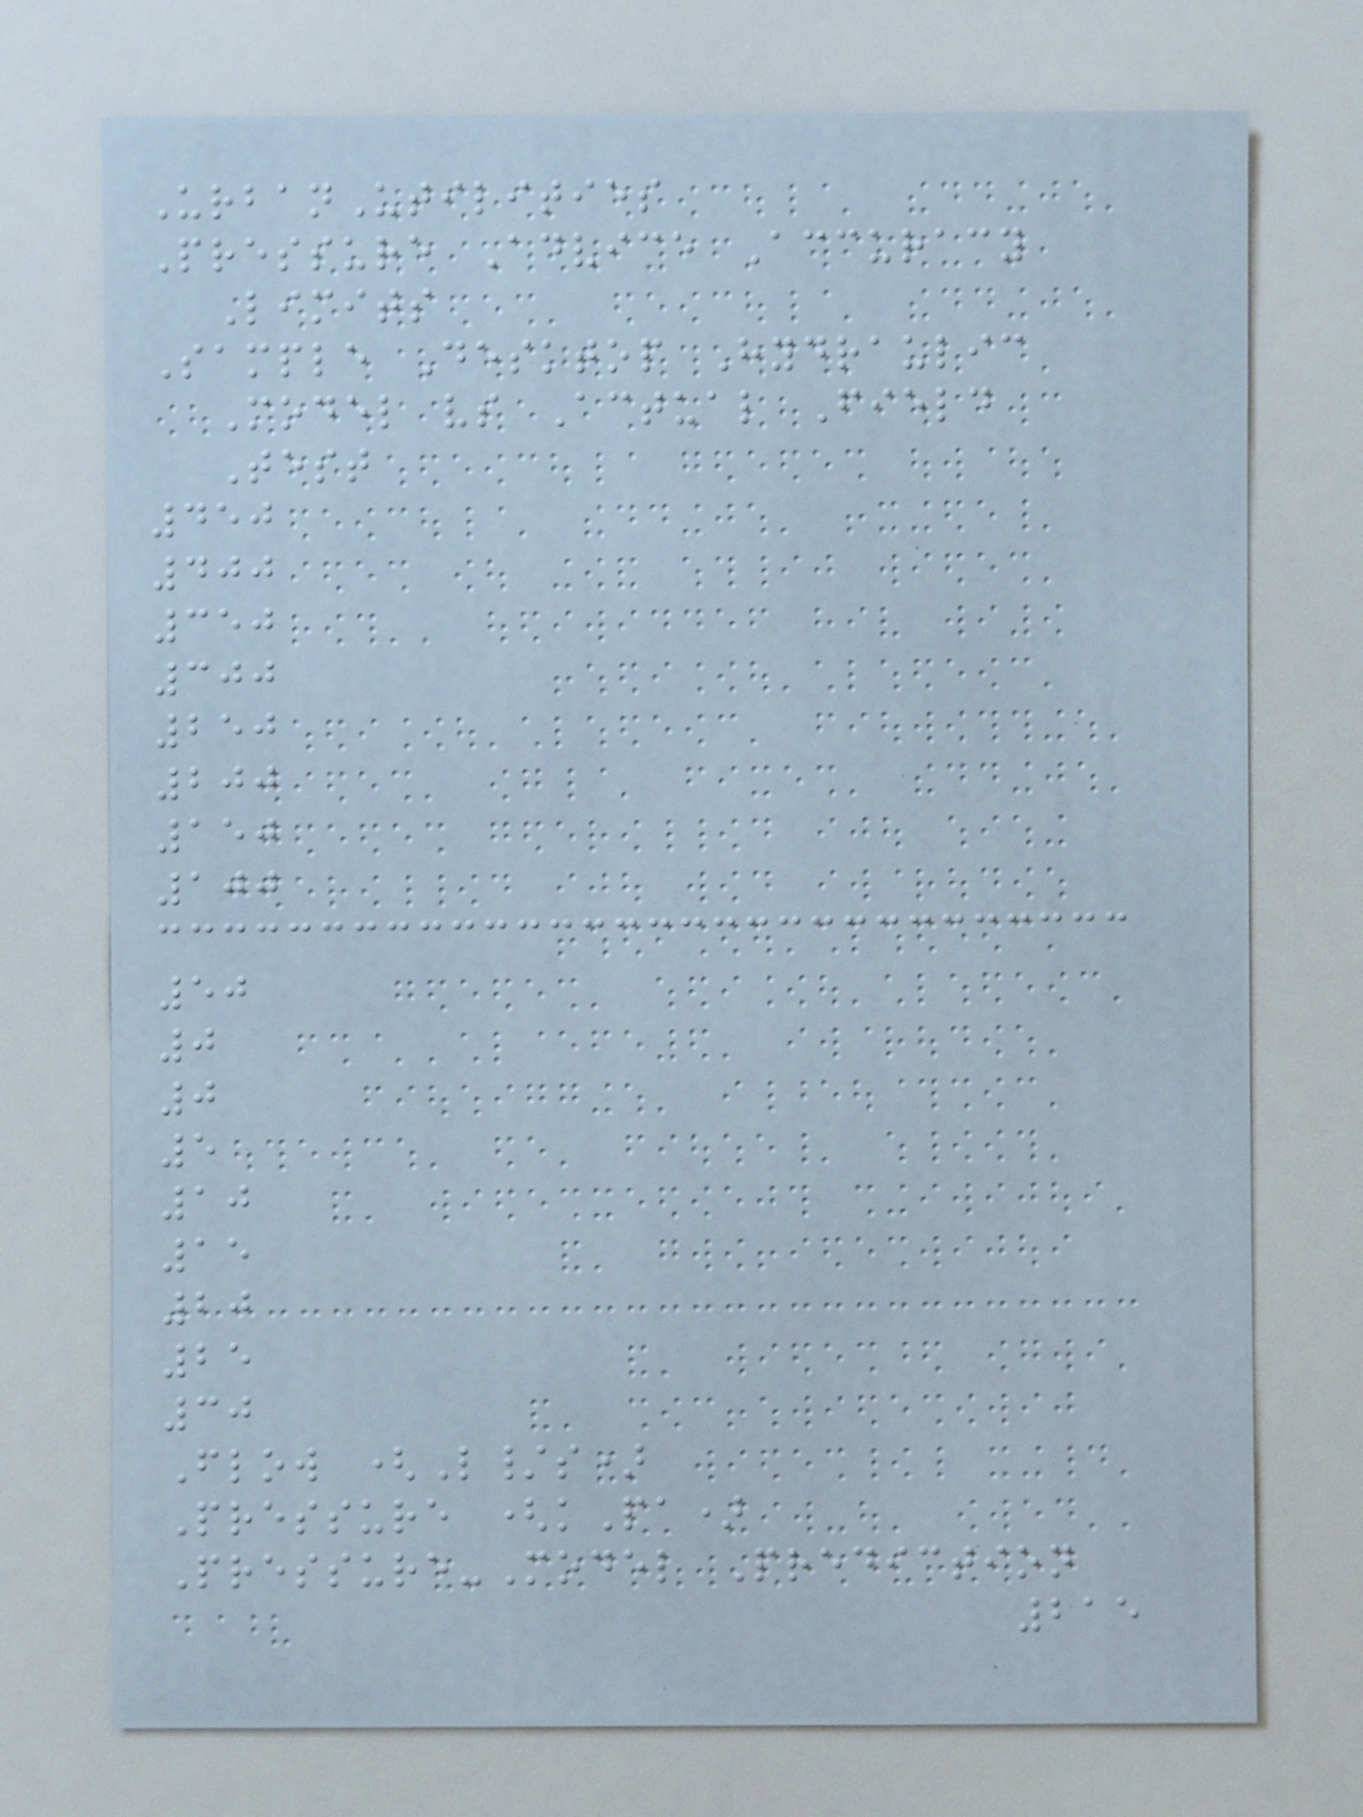UrbanUtilities
Pressure Advice Accuracy
Limits
Sample Desktop Hydraulic
Model vs Actual Field
Test
450
400
350
300
250
200
150
100
50
0
0
5
10
15
20
25
30
Flow (L/s)
Pressure (kPa)
Pressure-Model Prediction
215
